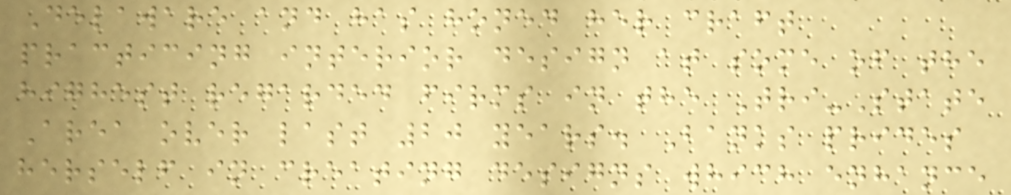Delaware and has honed her craft
practicing interior design at some of the
highest regarded firms in the Tri-State
Area over last 20 years. Banks prides
herself in creating designs which enhance
